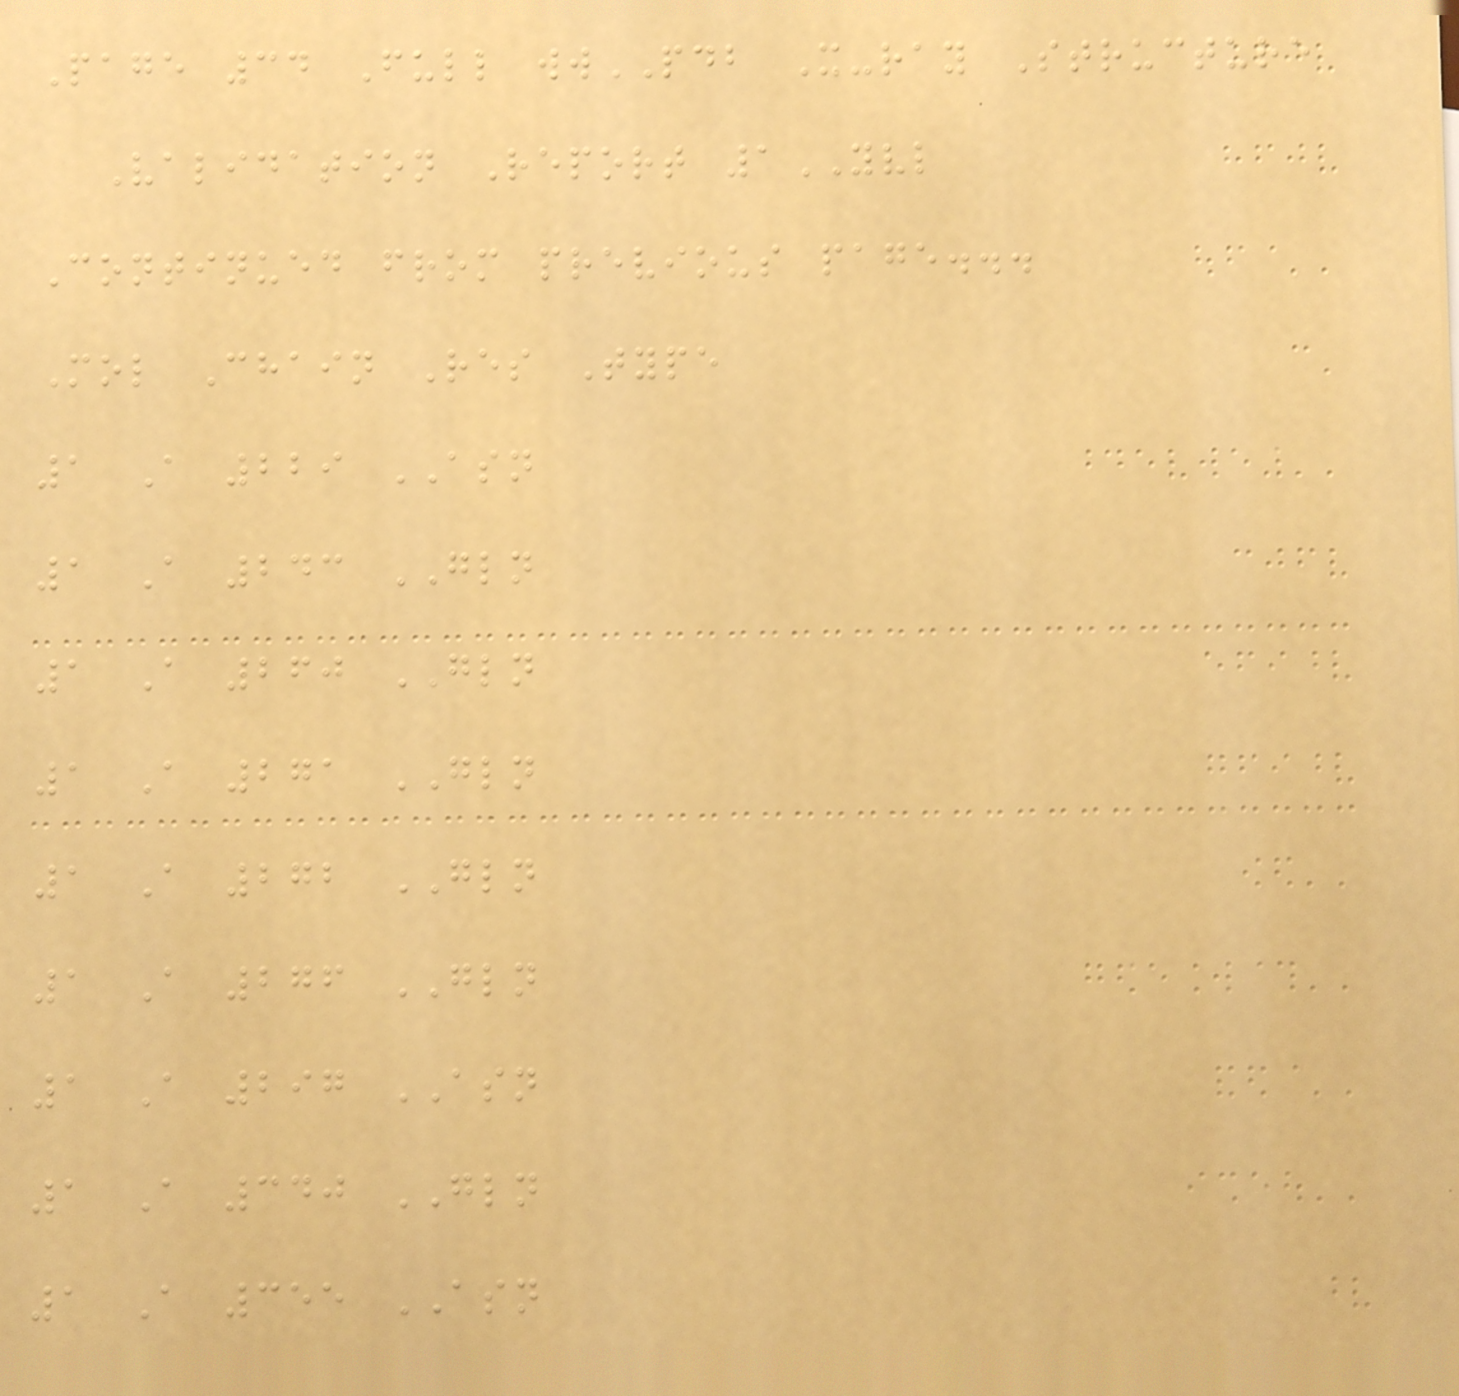Page 34 Full wwPDB X-ray Structure
Validation Report 1YVL
Continued from previous page...
Mol Chain Res Type
1 A 229 ASN
1 A 243 GLN
1 A 260 GLN
1 A 271 GLN
1 A 272 GLN
1 A 276 GLN
1 A 297 ASN
1 A 340 GLN
1 A 355 ASN
